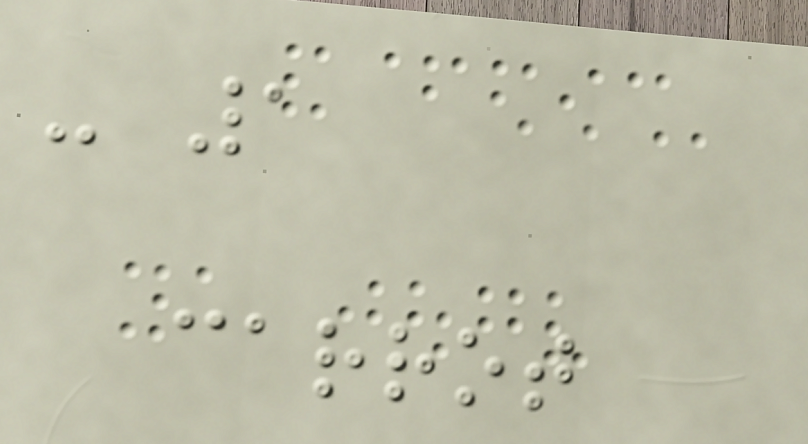- 1
carrot
